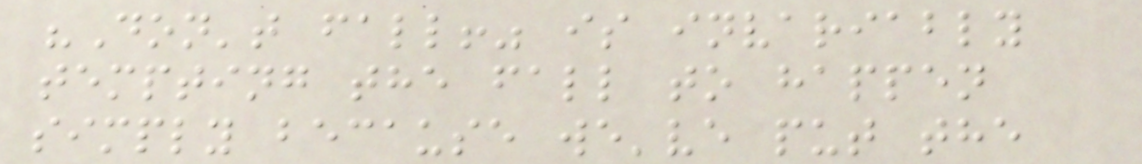"Don't fall!" is invariably
tempting the fall to happen
simply because we've put the
